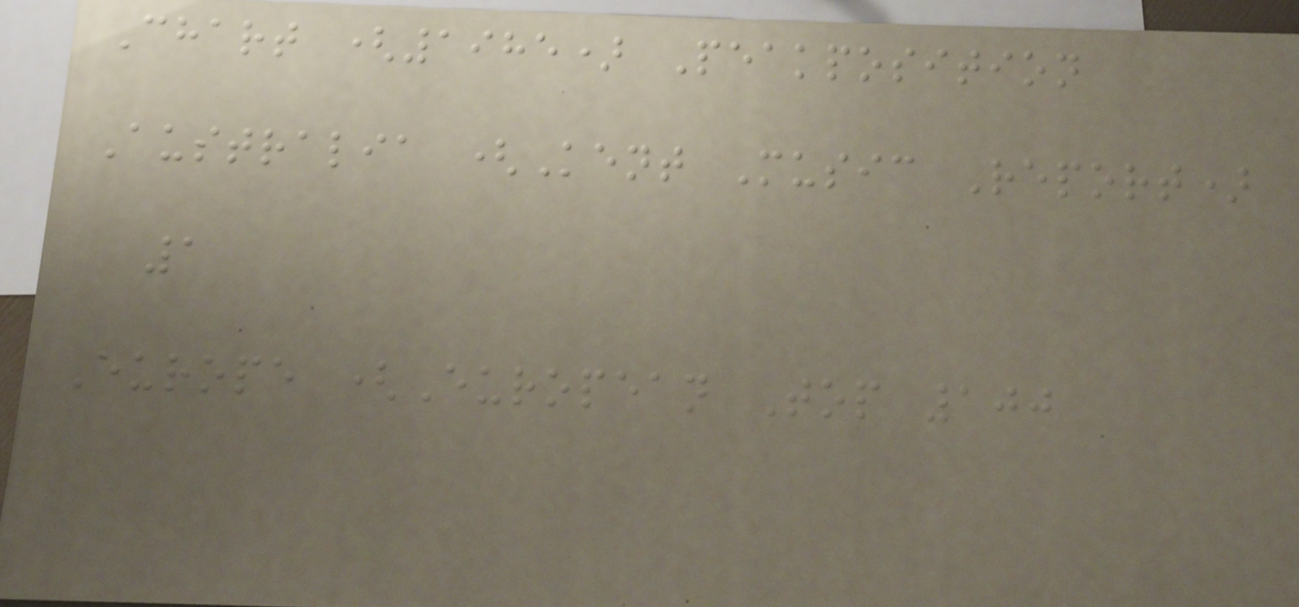Chart (1985) Peakposition
Australia (Kent Music Report)
1
Europe (European Top 100
